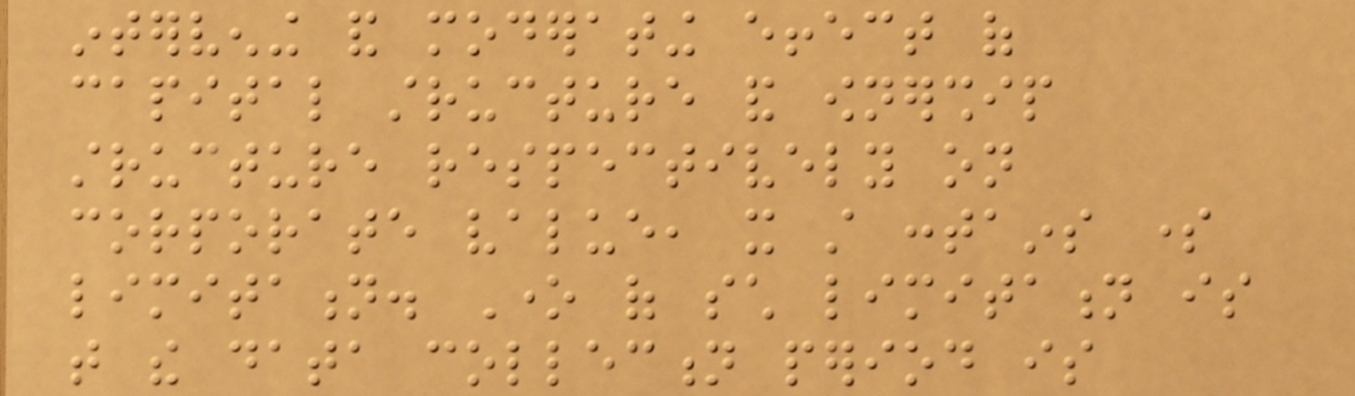intervening and moderating effect of
capital structure and ownership
structure respectively on
corporate value, it still contains some
limitation. One of such limitation is
that the data collection period is
